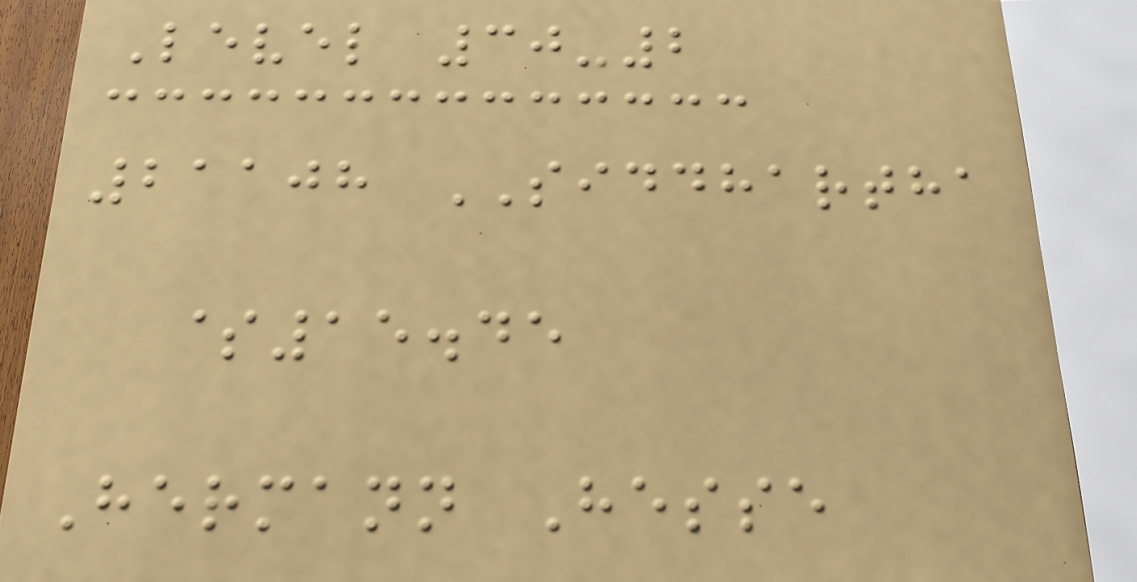Level 30-2
21108 SIDDHARTHA
$15.45
Hermann Hesse
